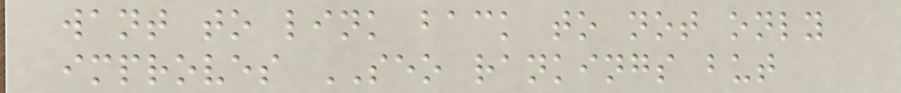want to link back to not only
improves SEO rankings but
